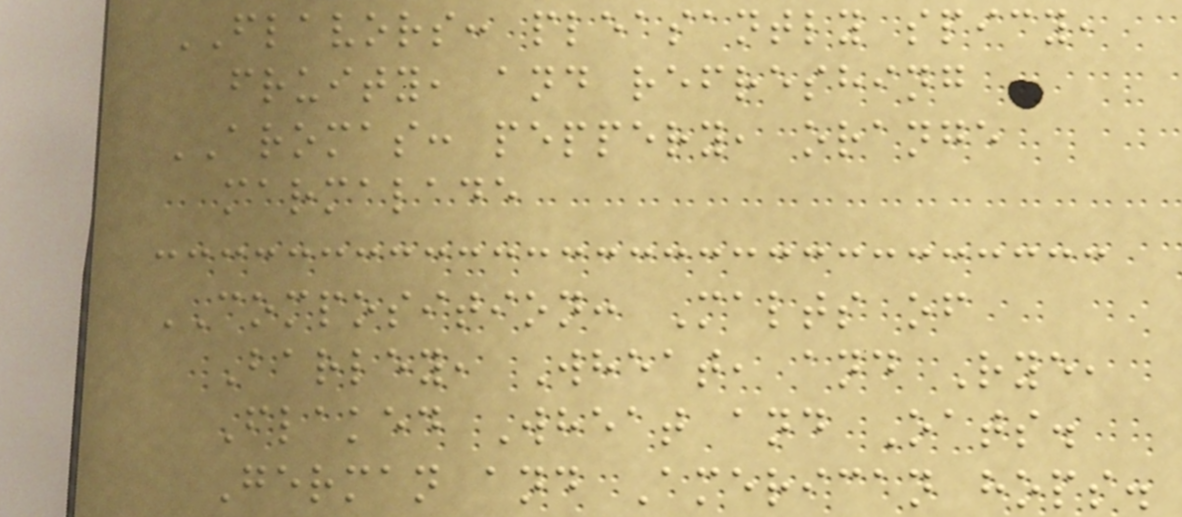FLAVORS: pleasantly spicy,
fruity, and refreshing
AROMAS: peppery, orange
marmalade
COMPOSITION: Malts of
Barley, Wheat, and Rye,
Flaked Wheat and Oats.
German and American hops.
